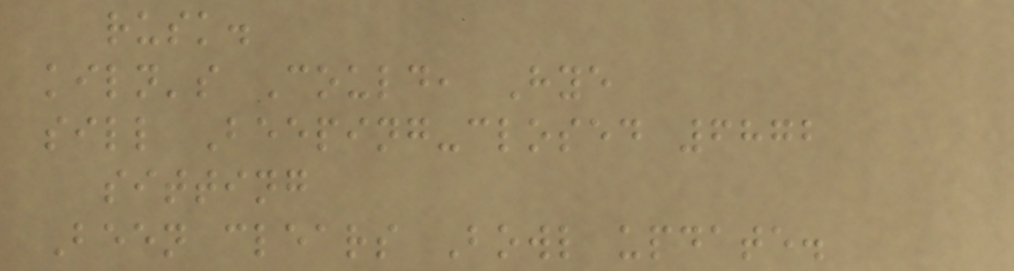rusk.
kiln's Could, Hye
sill Beeping-closed 6872
sitting
Been clears Bowl update.
